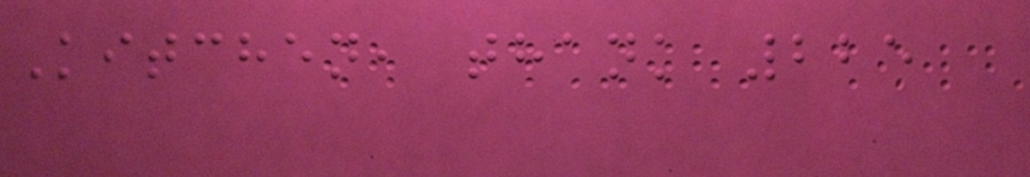Kitchen, thank 225
